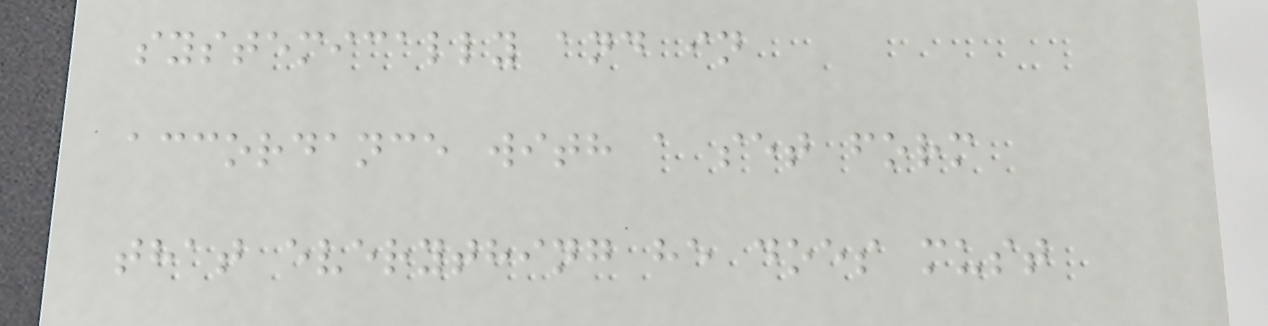systemically and in
accordance with a set form
that everything he does must
